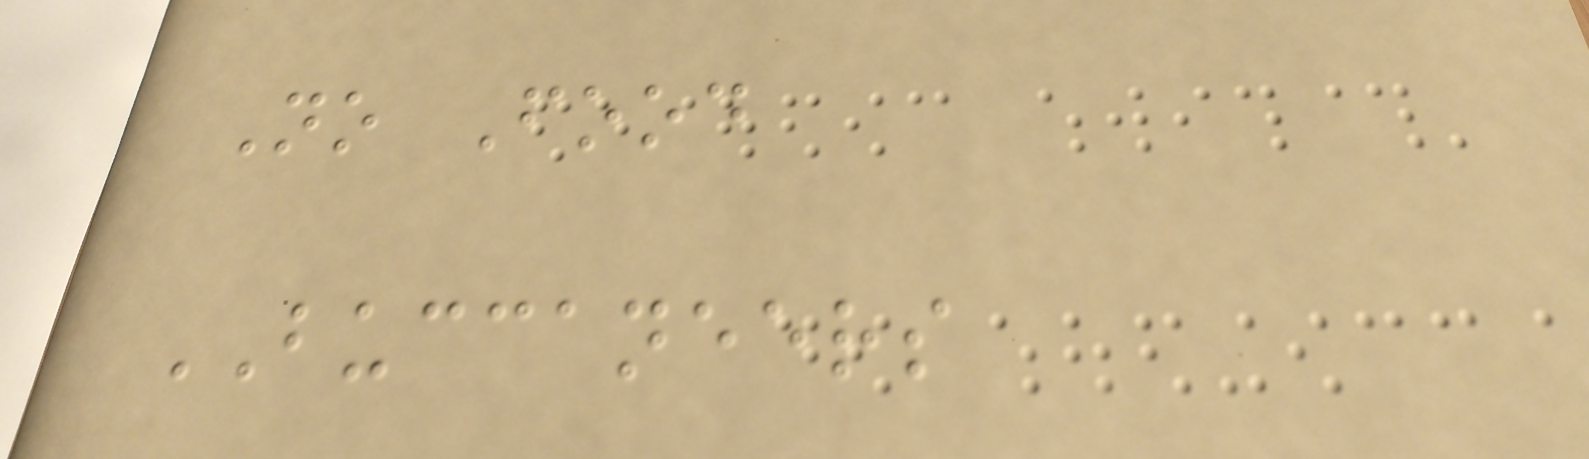No Food
BUCCANEERS
